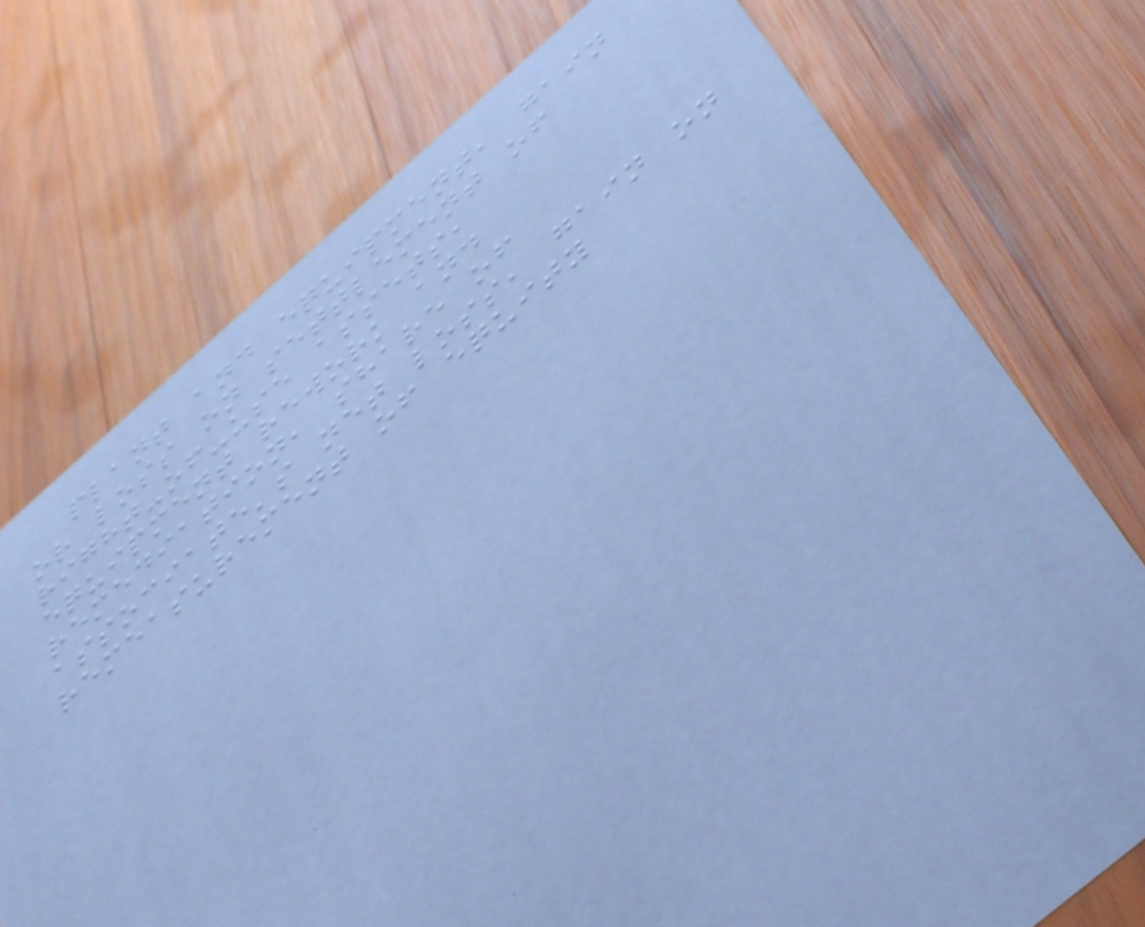plant and equipment, gain
or loss on settlement of
right-of-use assets,
equipment rework and
remediation, share of
associate's net loss, gain on
remeasurement of equity
